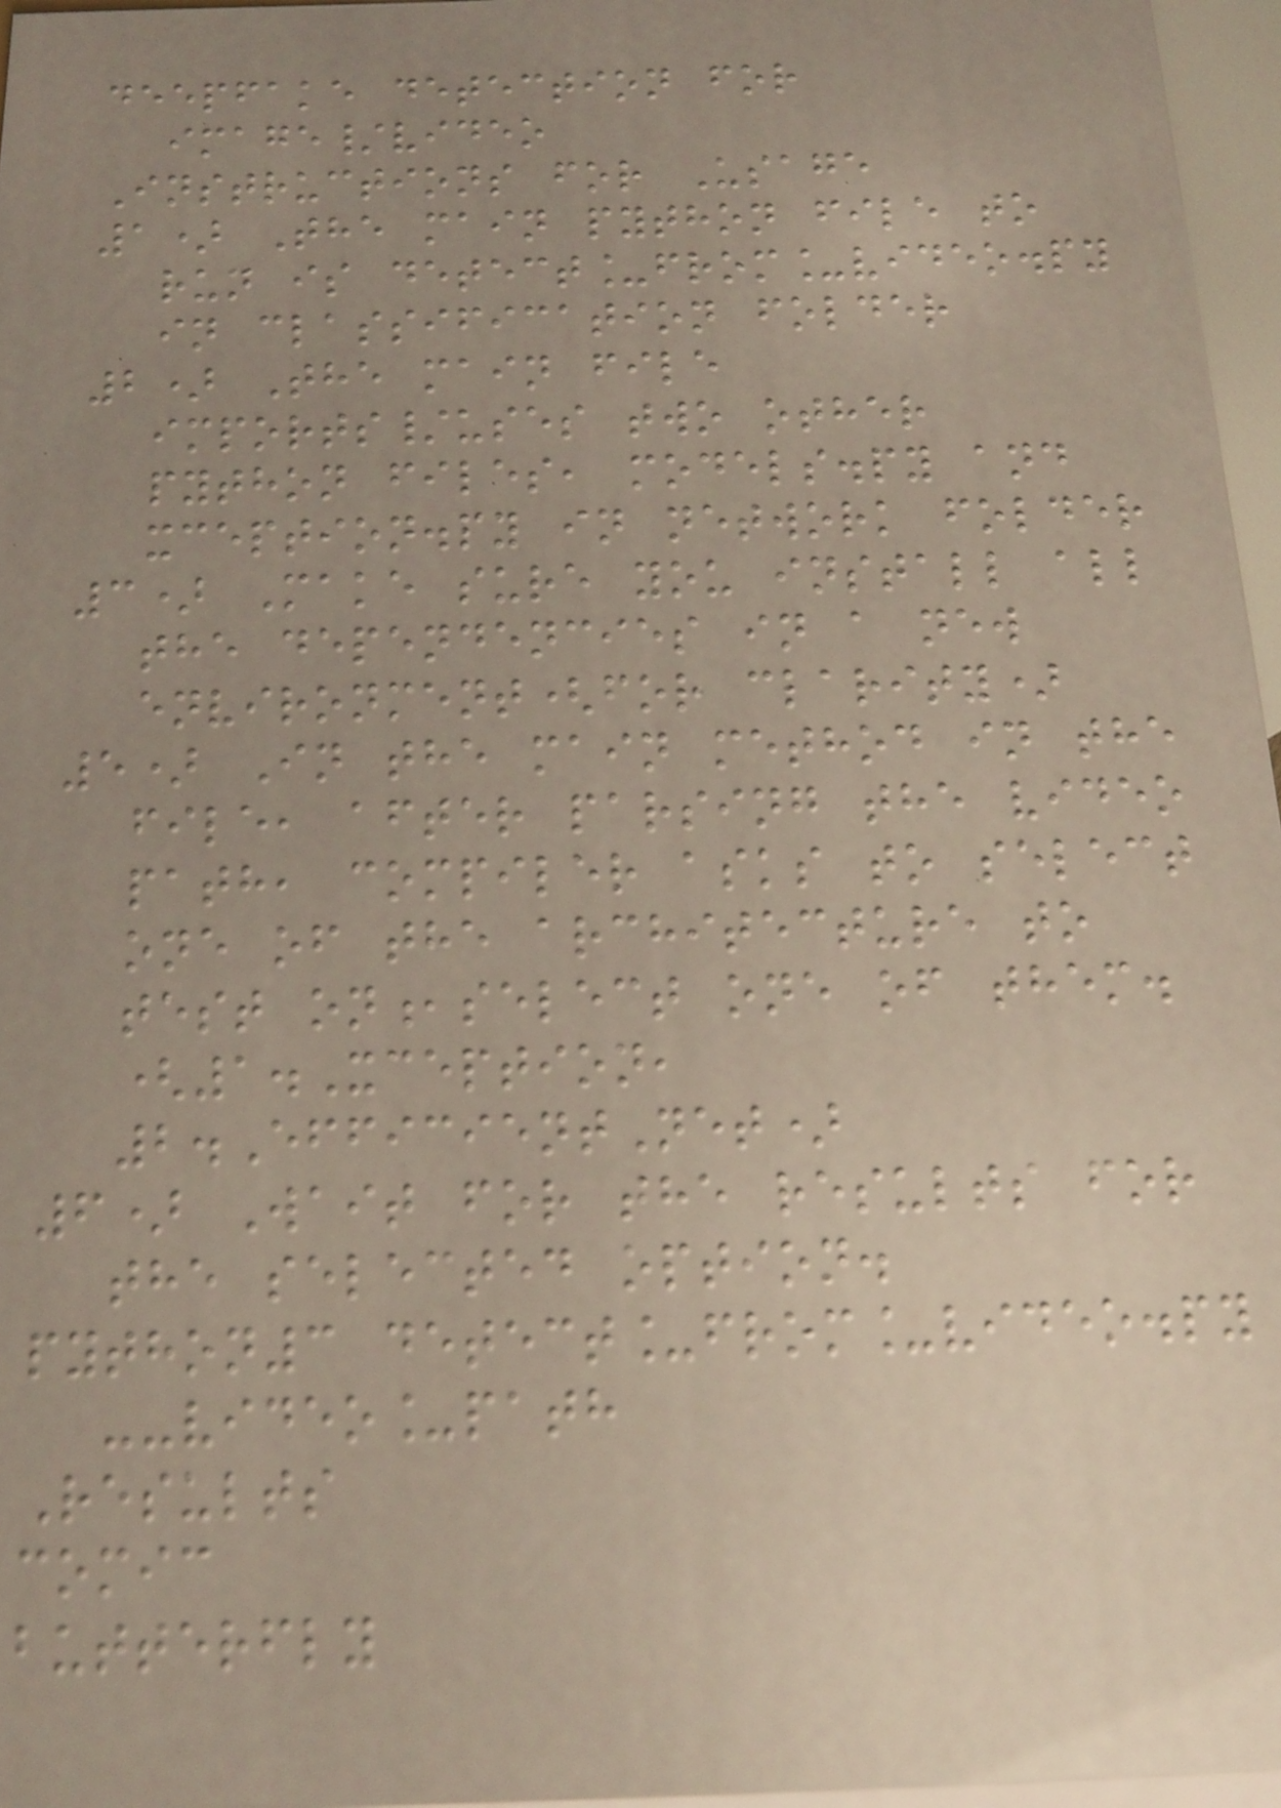deepfake detection for
image/video
Instructions for Usage
1) The main python file to
run is detect_from_video.py
in classification folder
2) The main file
imports/uses two other
python files, models.py and
xception.py in network folder
3) Make sure you install all
the dependencies in a new
environment(for clarity)
5) In the main method in the
file, after parsing the video
path, compiler asks to select
one of the architecture to
test on,select one of them.
(1.Xception,
2.EfficientNet)
6) Wait for the results for
the selected option.
python3 detect_from_video.py
--video_path
Results
comic
butterfly
